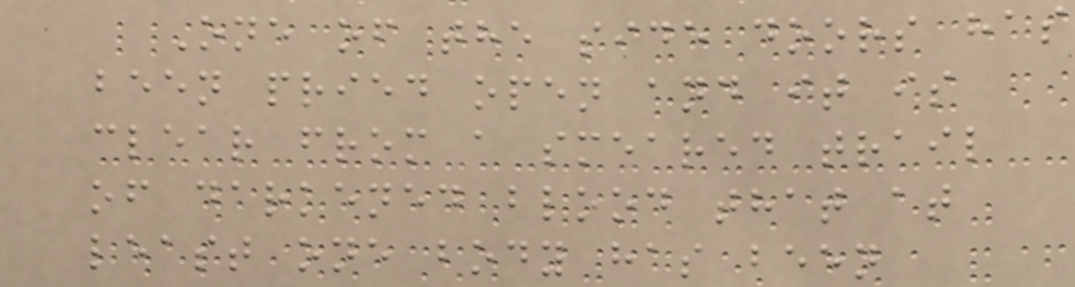One of the side doors has
been pried open and it is
clear from a smeared trail
of darkened blood that at
least one body has been
